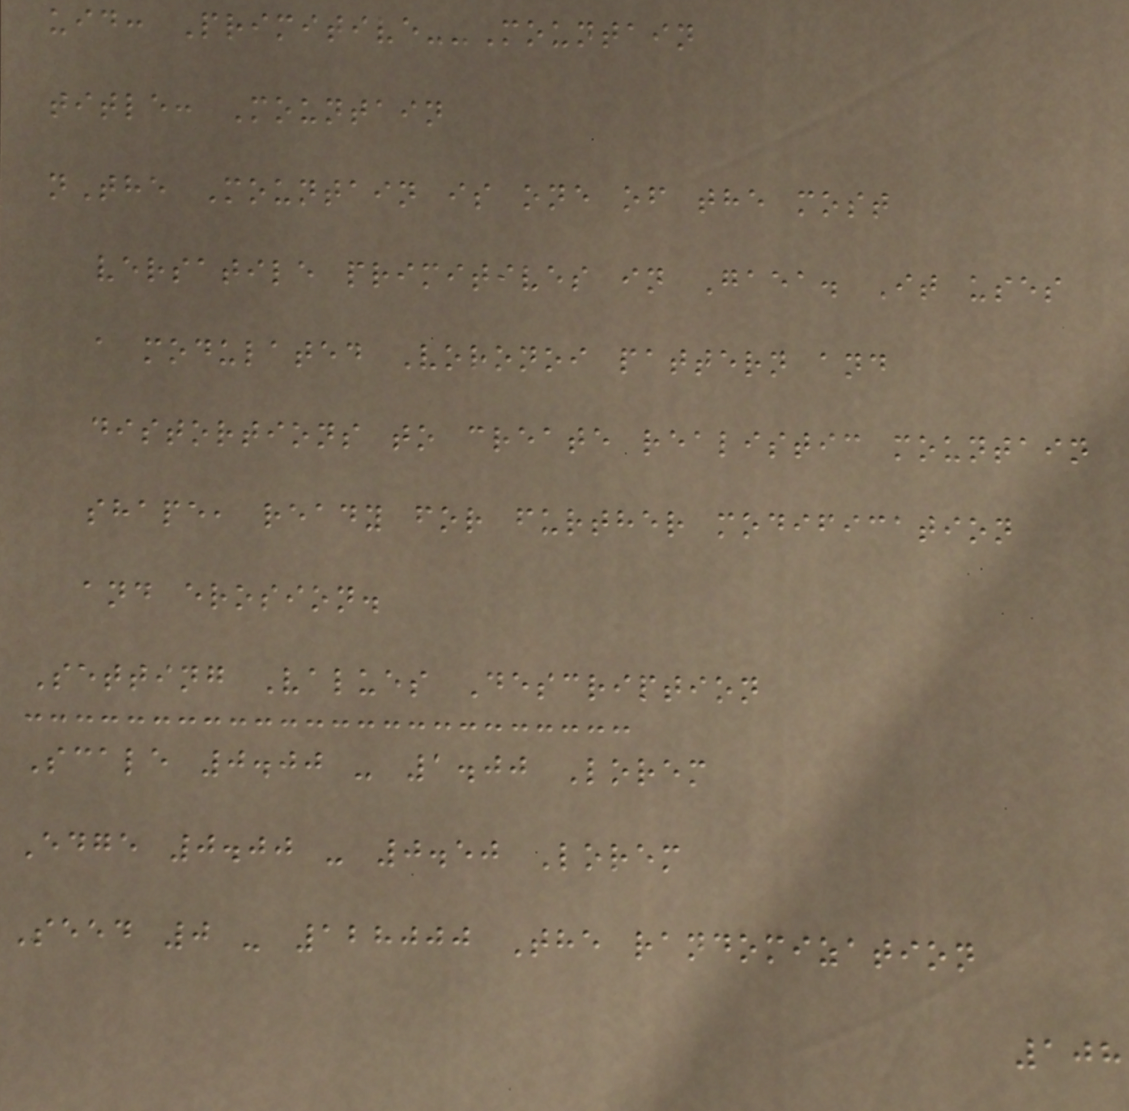uid: Primitive--Mountain
title: Mountain
nThe Mountain is one of the most
versatile primitives in Gaea. It uses
a modulated Voronoi pattern and
distortions to create realistic mountain
shape, ready for further modification
and erosion.
Setting Values Description
Scale 0.00 - 1.00 Lorem
Edge 0.00 - 0.50 Lorem
Seed 0 - 128000 The randomization
108
